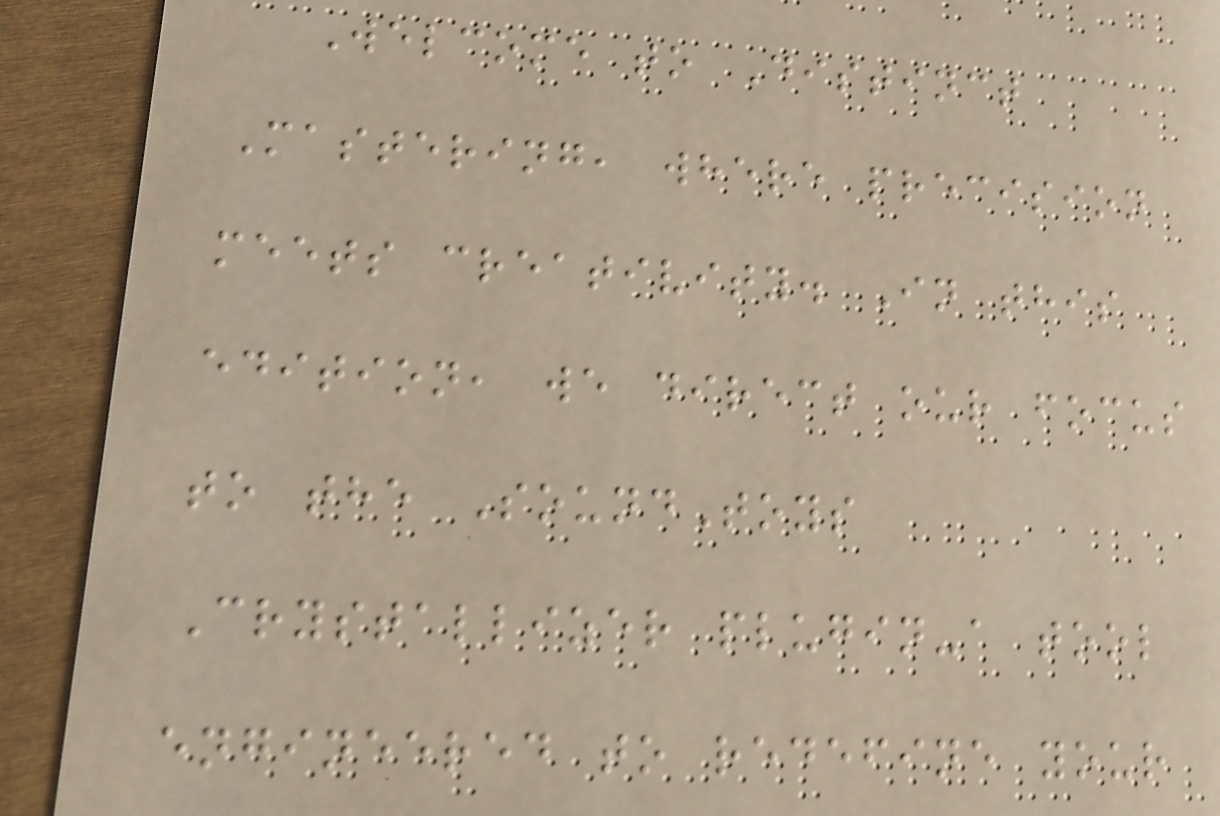Welcome to Distinct
Mastering, where precision
meets creativity. In this
edition, we direct our focus
to the SoundToys
Crystallizer plugin-a tool
engineered to redefine your
